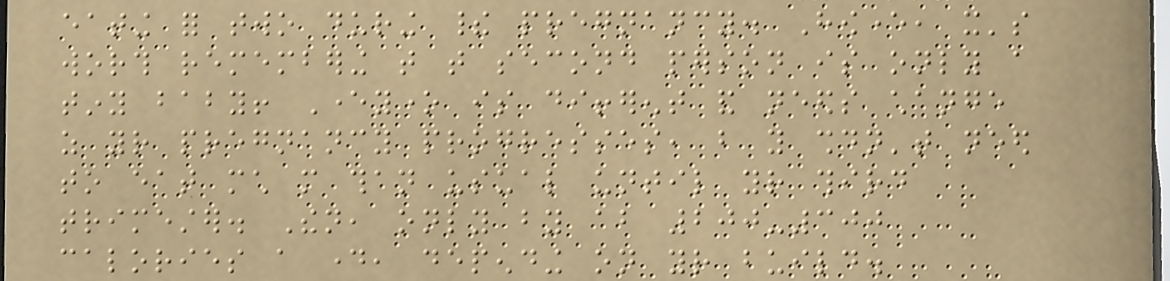eating for two during their pregnancy. However, it's
worth remembering that that second person is only a
tiny baby! Everyone is different and needs change
as your pregnancy progresses, but you shouldn't need
to eat much more than usual until your third
trimester. Then, only by about 200-300
calories a day, depending on your build.
